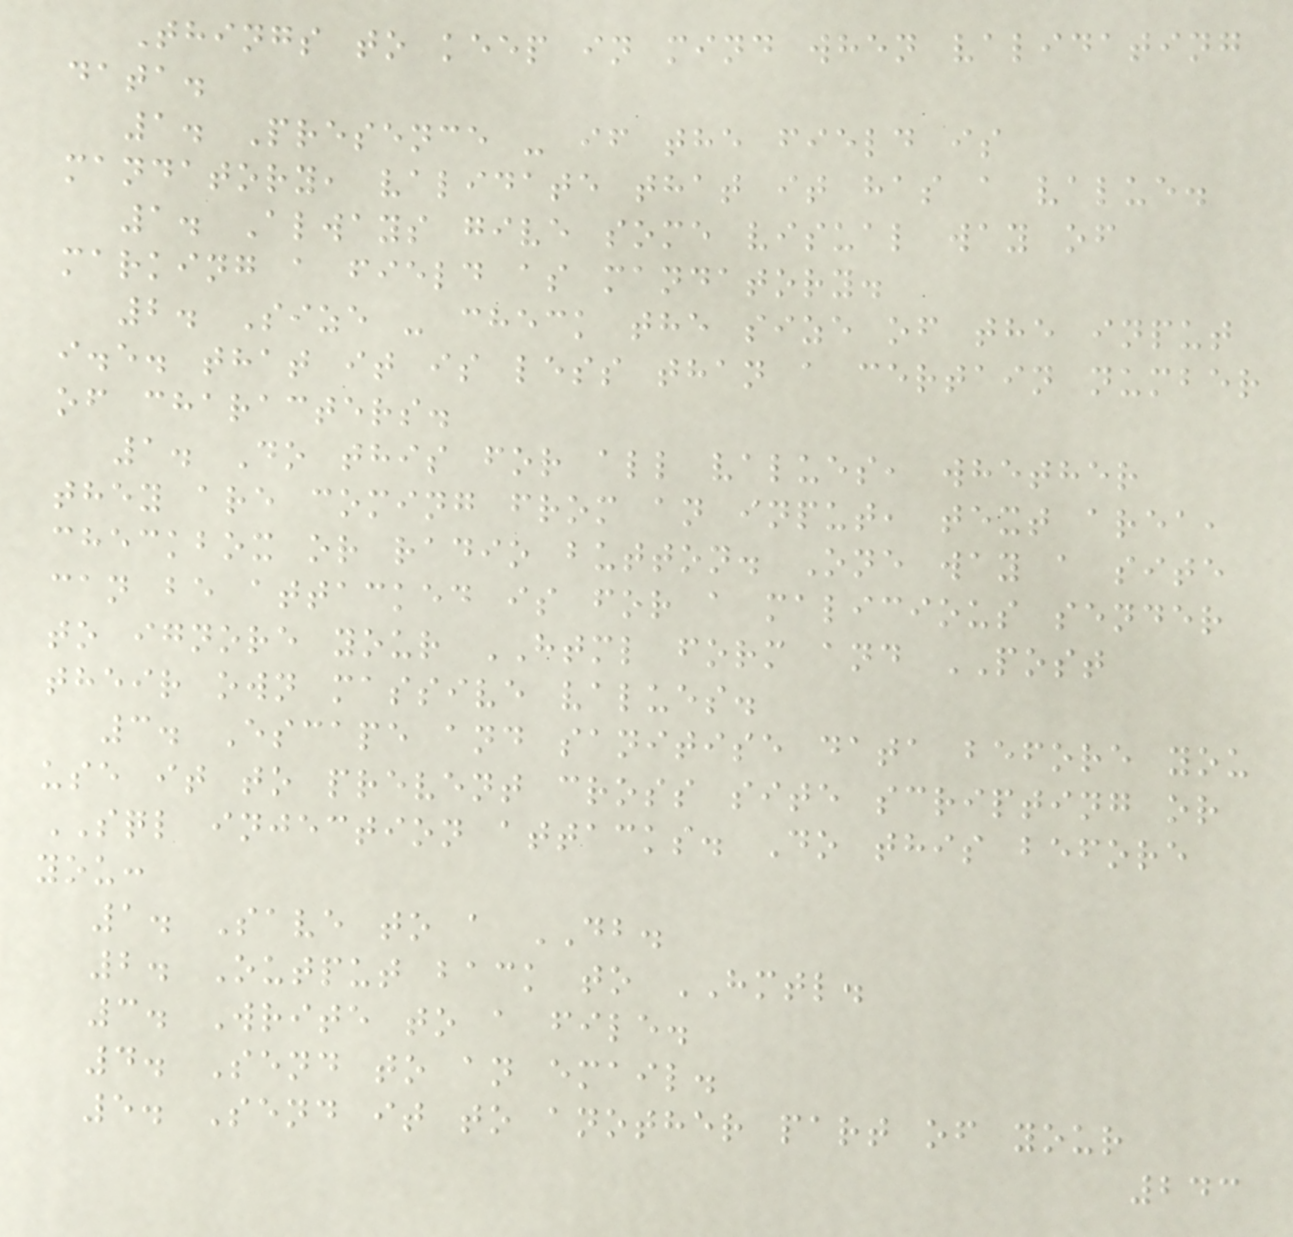Things to keep in mind when validating
data.
1. Presence - if the field is
mandatory, validate that it has a value.
1. Always give some visual way of
marking a field as mandatory.
2. Size - check the size of the input
i.e. that it is less than a certain number
of characters.
1. Do this for all values, whether
they are coming from an input, text area,
checkbox or radio button. One way a site
can be attacked is for a malicious sender
to ignore your HTML form and POST
their own massive values.
3. Escape and sanitise data before you
use it to prevent cross site scripting or
SQL injection attacks. Do this before
you:
1. Save to a DB.
2. Output back to HMTL.
3. Write to a file.
4. Send to an email.
5. Send it to another part of your
243
